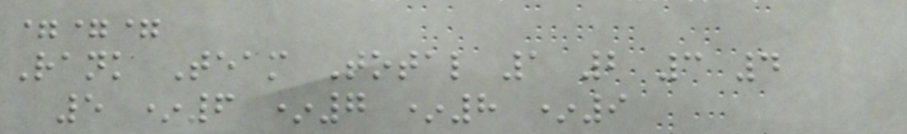===
Rank Team Total 1 2 3 4
5 *6 *7 *8 *9
